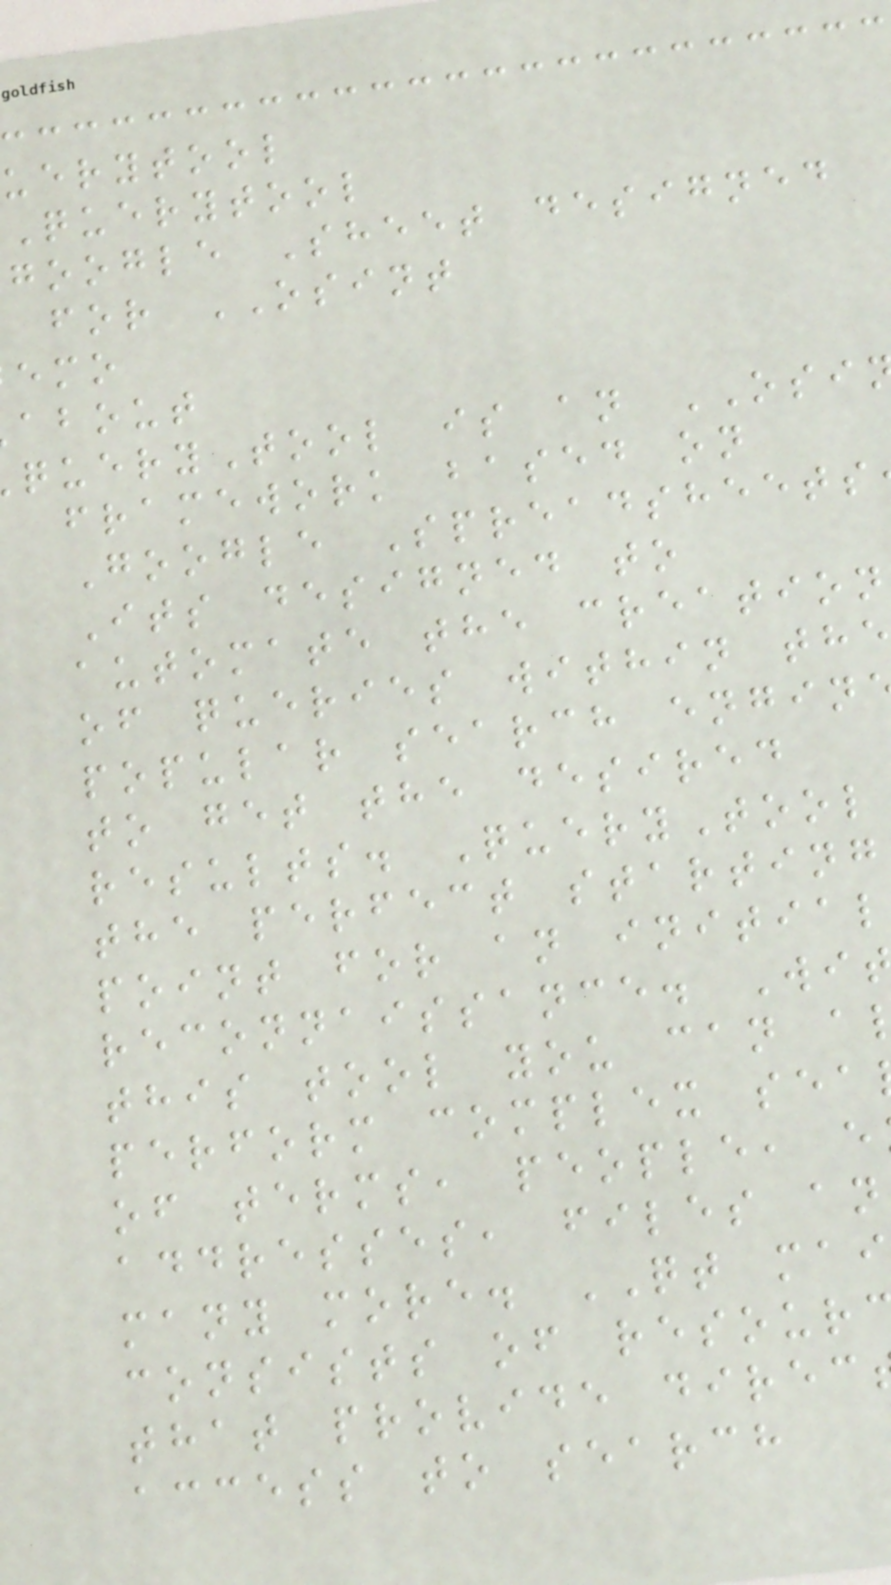uerytool
querytool
google Sheet designed
for OSINT
about
ueryTool is an OSI
framework based on
Google Spreadsheets
Its designed to
automate the creation
of queries within the
popular search engin
to get the desired
results. QueryTool
the perfect starting
point for an initial
reconnaissance. Wi
this tool you can a
perform complex sea
of terms, people, e
addresses, files an
many more. QT mai
consists of resour
that provide direc
access to search
